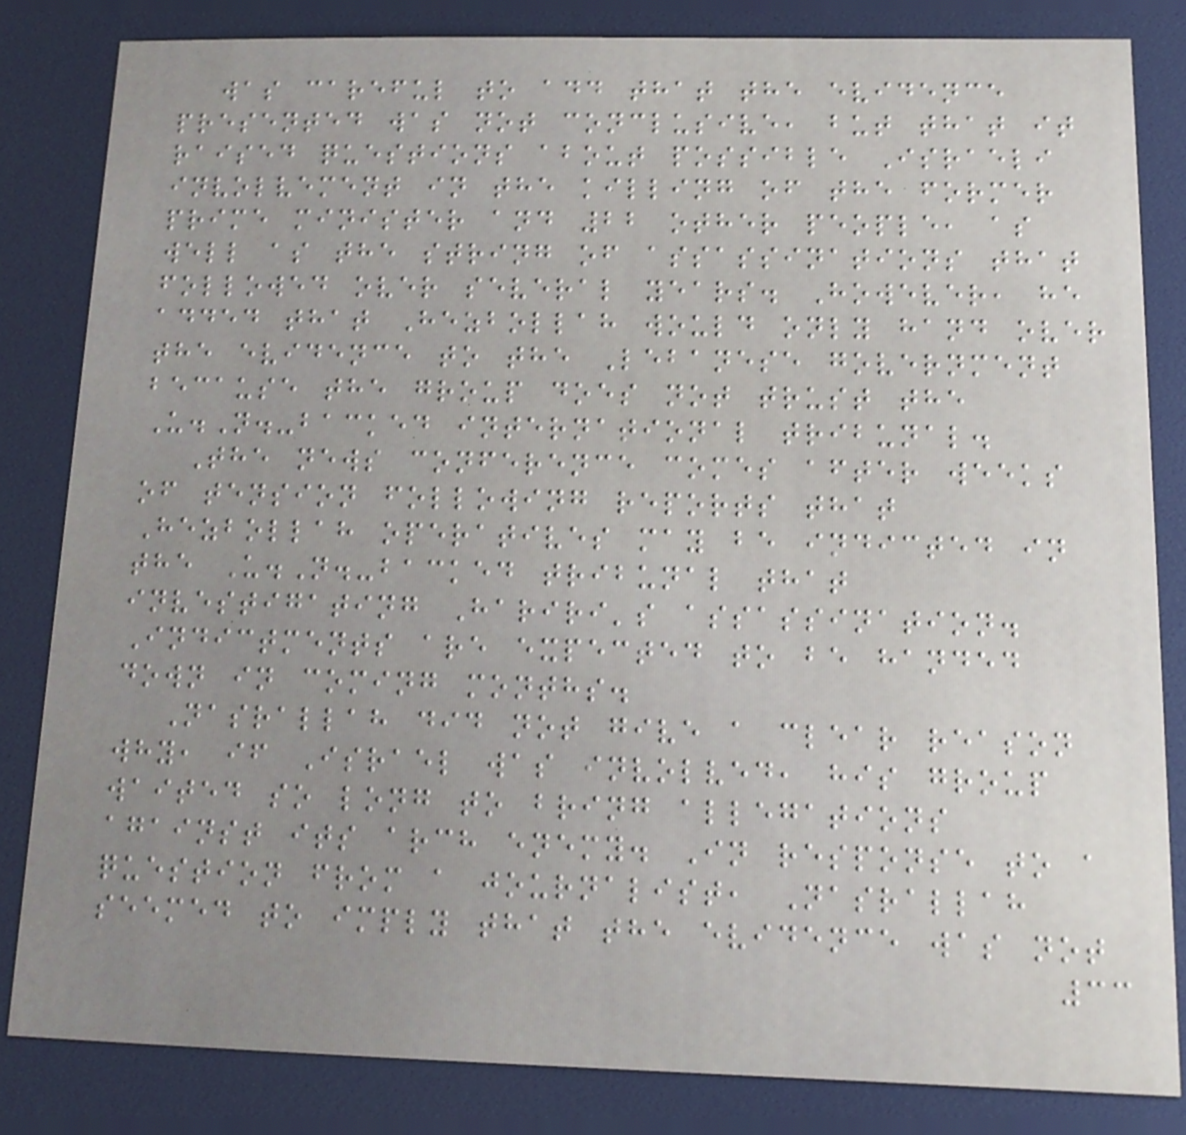was careful to add that the evidence
presented was not conclusive, but that it
raised questions about possible Israeli
involvement in the killing of the former
prime minister and 22 other people, as
well as the string of assassinations that
followed over several years. However, he
added that Hezbollah would only hand over
the evidence to the Lebanese government
because the group does not trust the
U.N.-backed international tribunal.
The news conference comes after weeks
of tension following reports that
Hezbollah operatives may be indicted in
the U.N.-backed tribunal that
investigating Hariri's assassination.
Indictments are expected to be handed
down in coming months.
Nasrallah did not give a clear reason
why, if Israel was involved, his group
waited so long to bring allegations
against its arch enemy. In response to a
question from a journalist, Nasrallah
seemed to imply that the evidence was not
33
